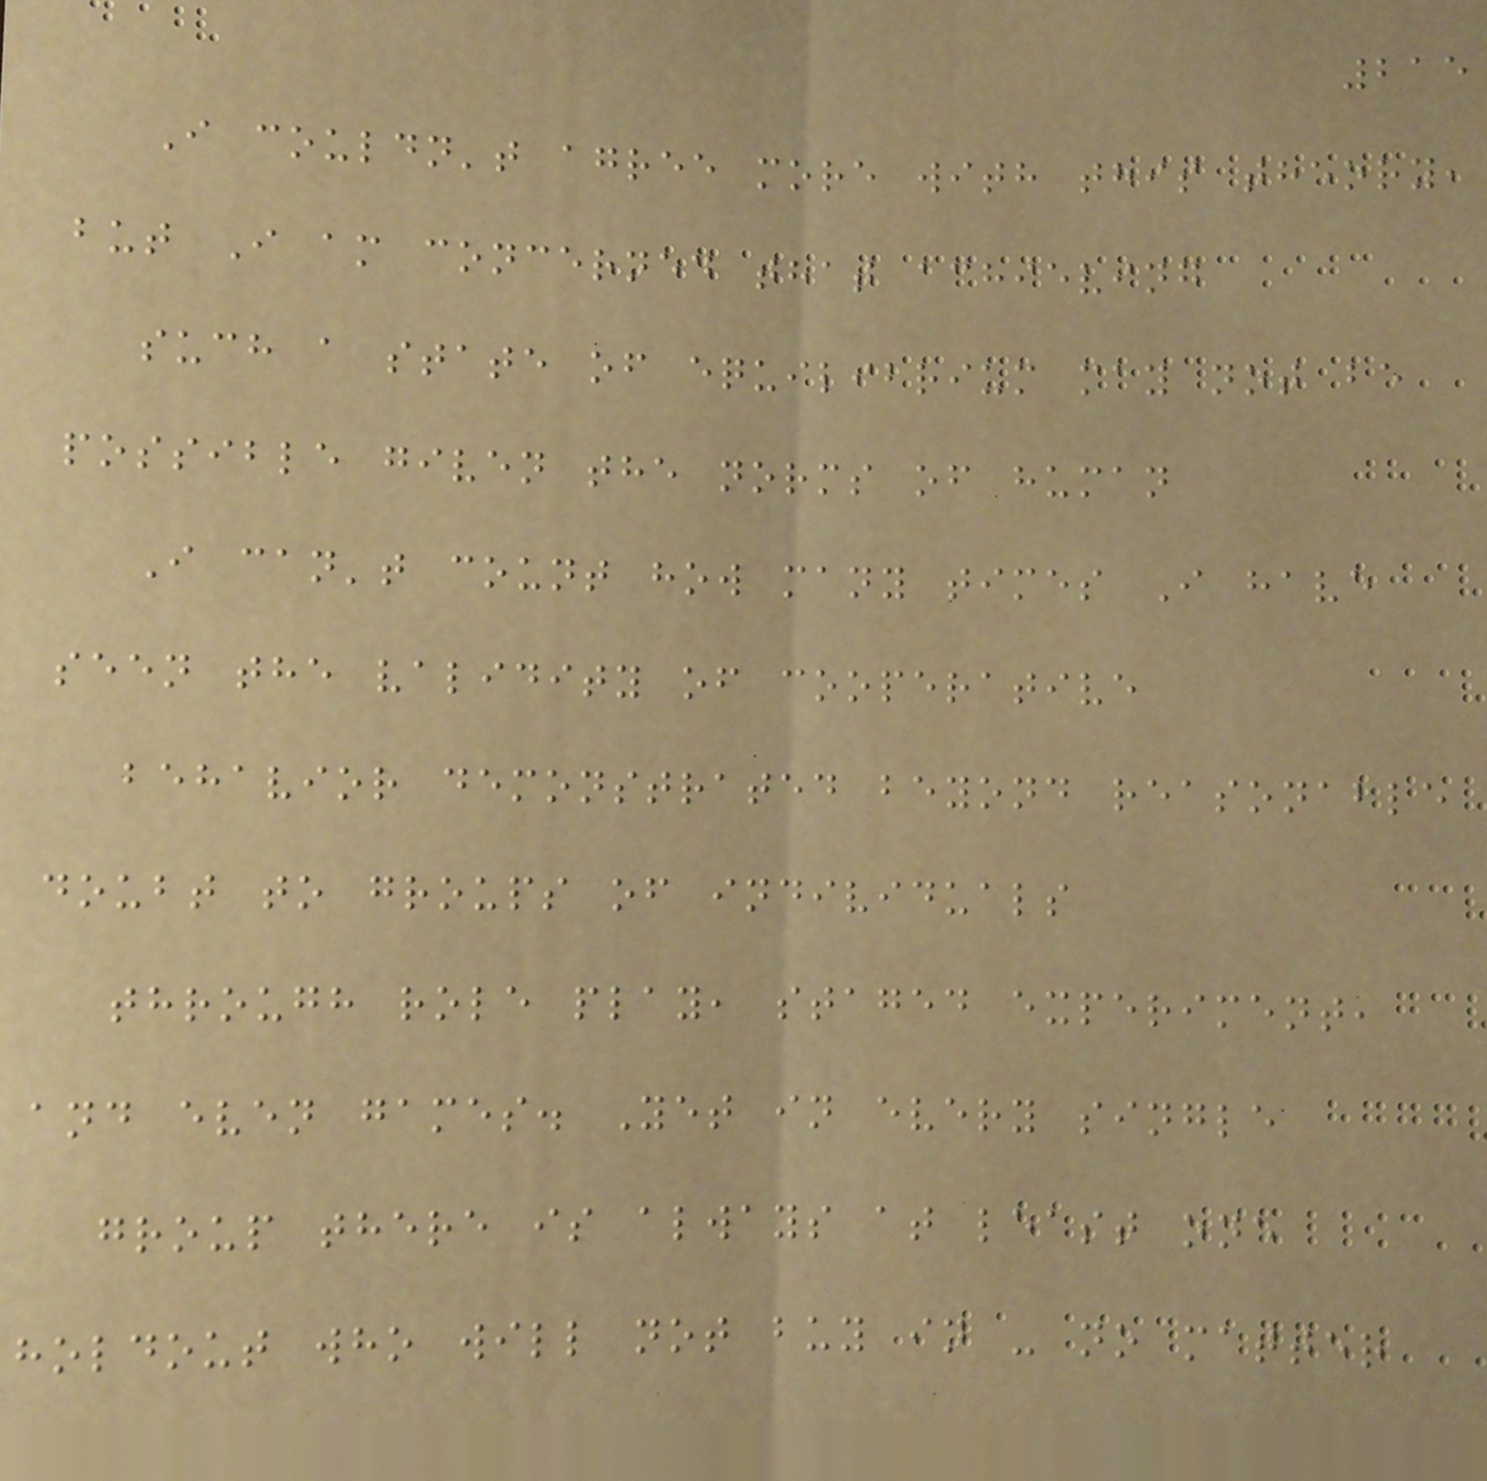215
I couldn't agree more with this theory,
but I am concerned that achieving
such a state of equilibrium may not be
possible given the norms of human
I can't count how many times I have
seen the validity of cooperative
behavior demonstrated beyond reasonable
doubt to groups of individuals
through role play, staged experiment,
and even games. Yet in every single
group there is always at least one
holdout who will not buy in - no matter
